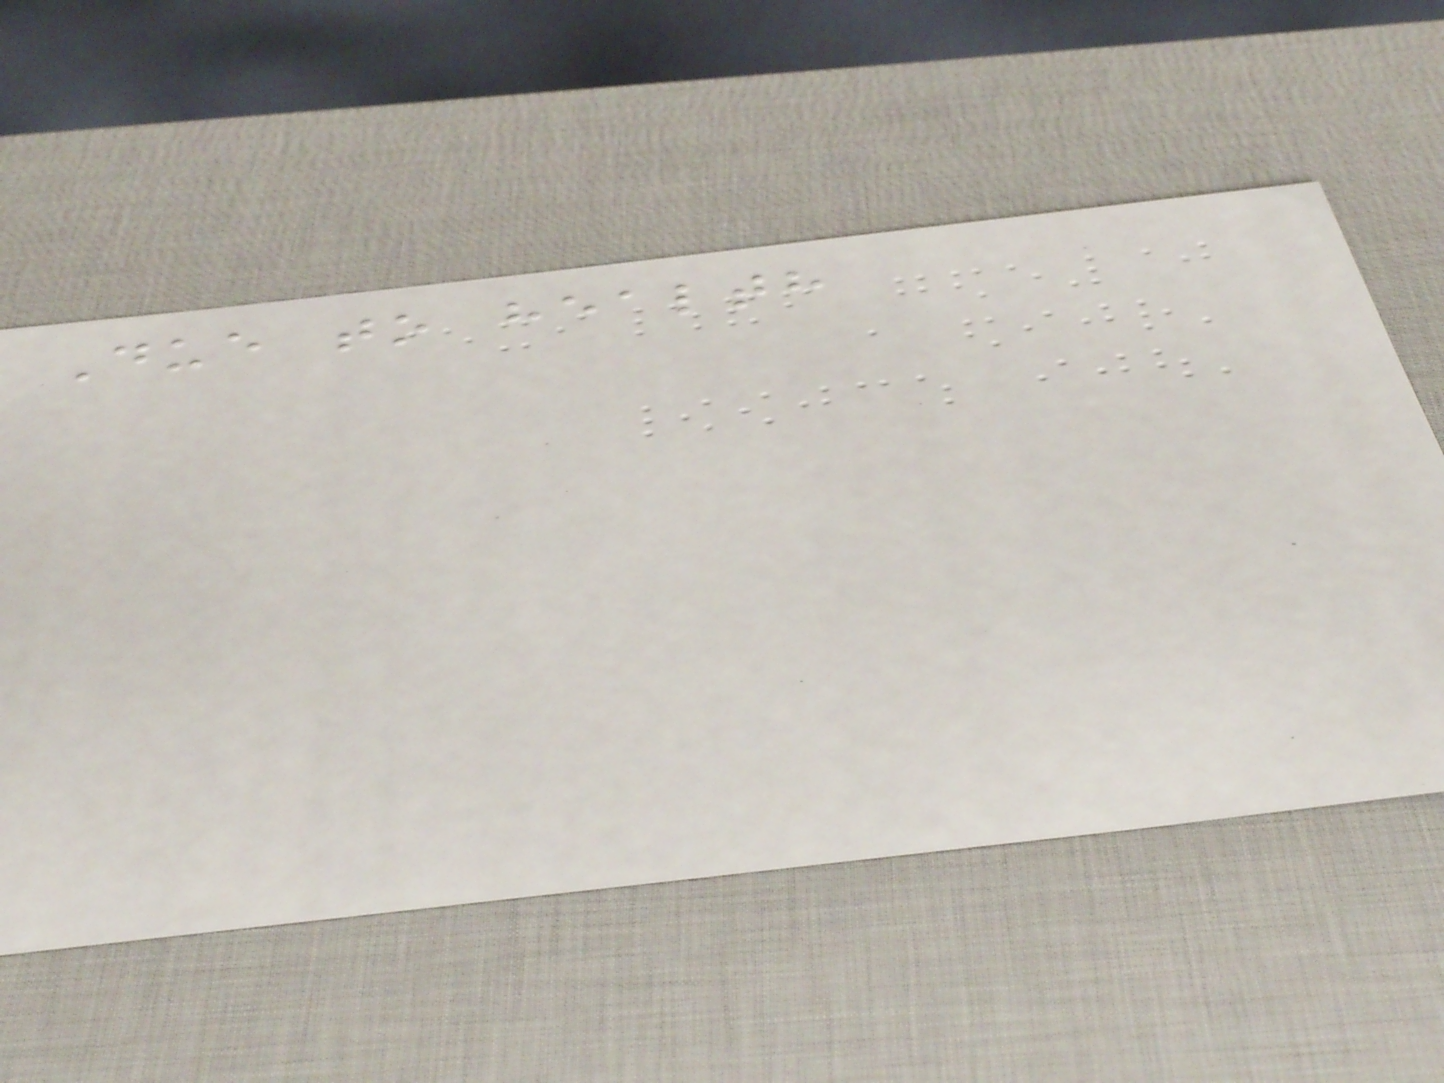Due to health
